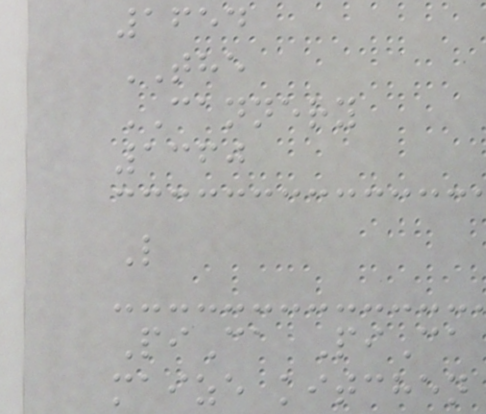1654
THE
CANNERY
1360
L
PiCa PiCa
maize kitchen
